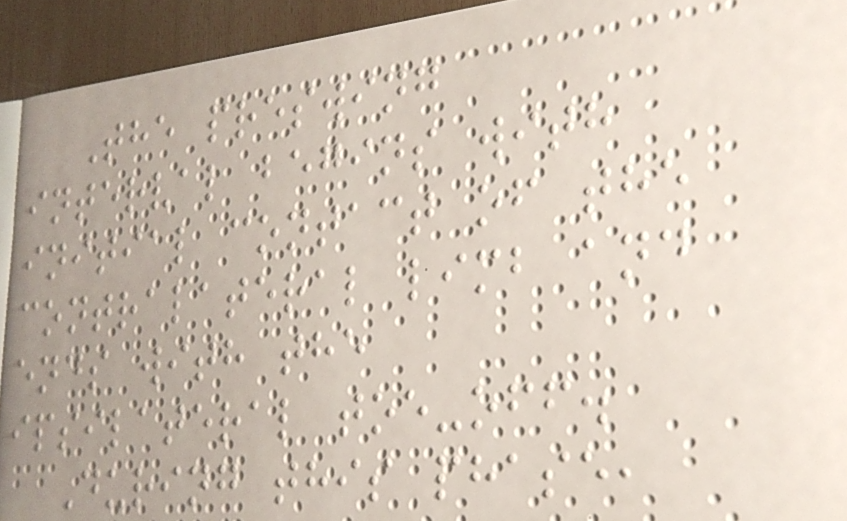The preswing
interval begins with
initial contact of the
contralateral limb and
ends with the
ipsilateral toe-off.
During this phase,
